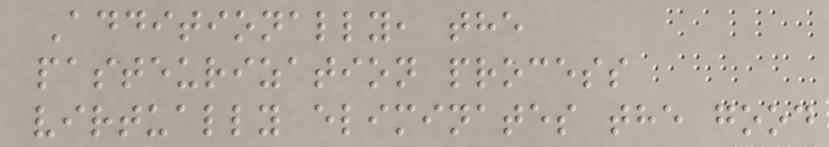Additionally, the
pasteurization process
virtually eliminates the good
